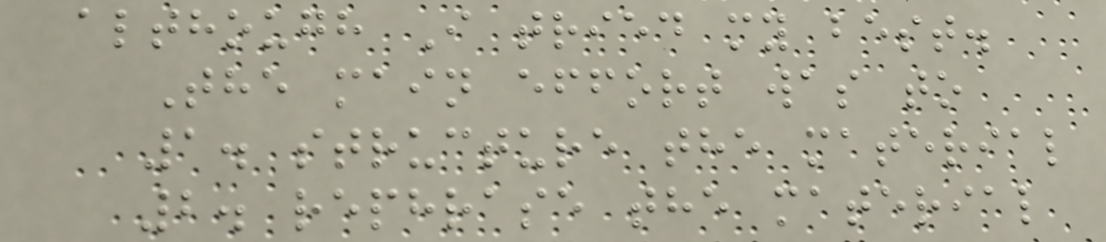although I tried my best.
The main effort was to
1. structure the material
2. rephrase the material
